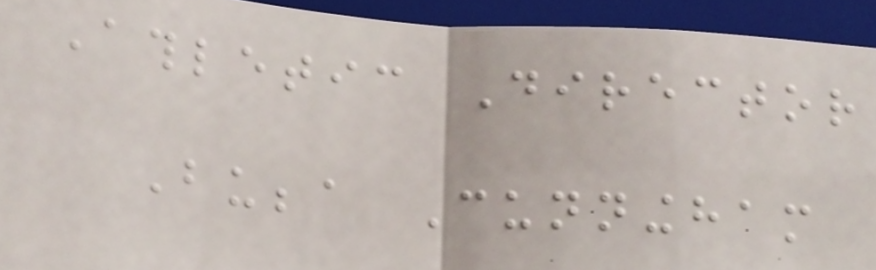Athletic Director
Bubba Cunningham
